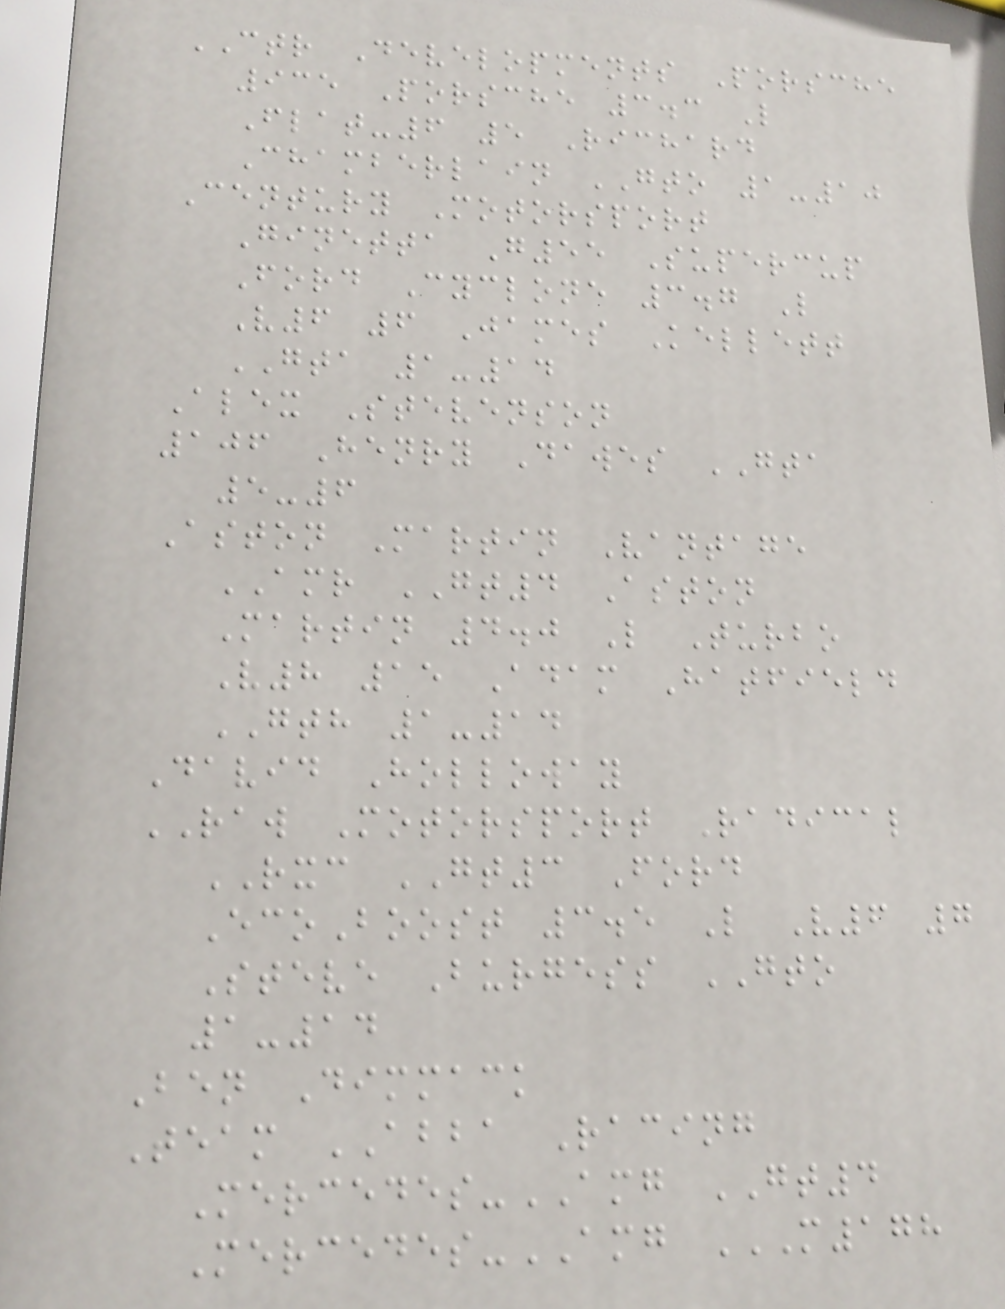CTR Developments Porsche
935 Porsche 3.3 L
Flat-6 5 Richard
Chamberlain GTO 1-10
Century Motorsport
Ginetta G55 Supercup
Ford Cyclone 3.7 L
V6 6 James Kellett
GTA 1-14
Alex Stevenson
106 Henry Dawes GTA
5-6
Aston Martin Vantage
AMR GT4 Aston
Martin 4.0 L Turbo
V8 15 Adam Hatfield
GTH 1-14
David Holloway
RAW Motorsport Radical
RXC GT3 Ford
EcoBoost 3.5 L V6 7
Steve Burgess GTO
1-14
Ben Dimmack
Team ABBA Racing
Mercedes-AMG GT4
Mercedes-AMG M178
